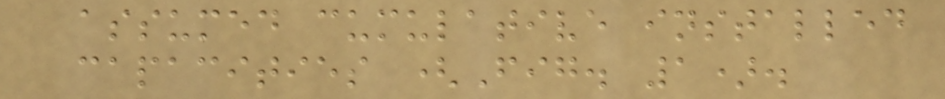assumed cumulative installed
capacities (Fig. 1).
